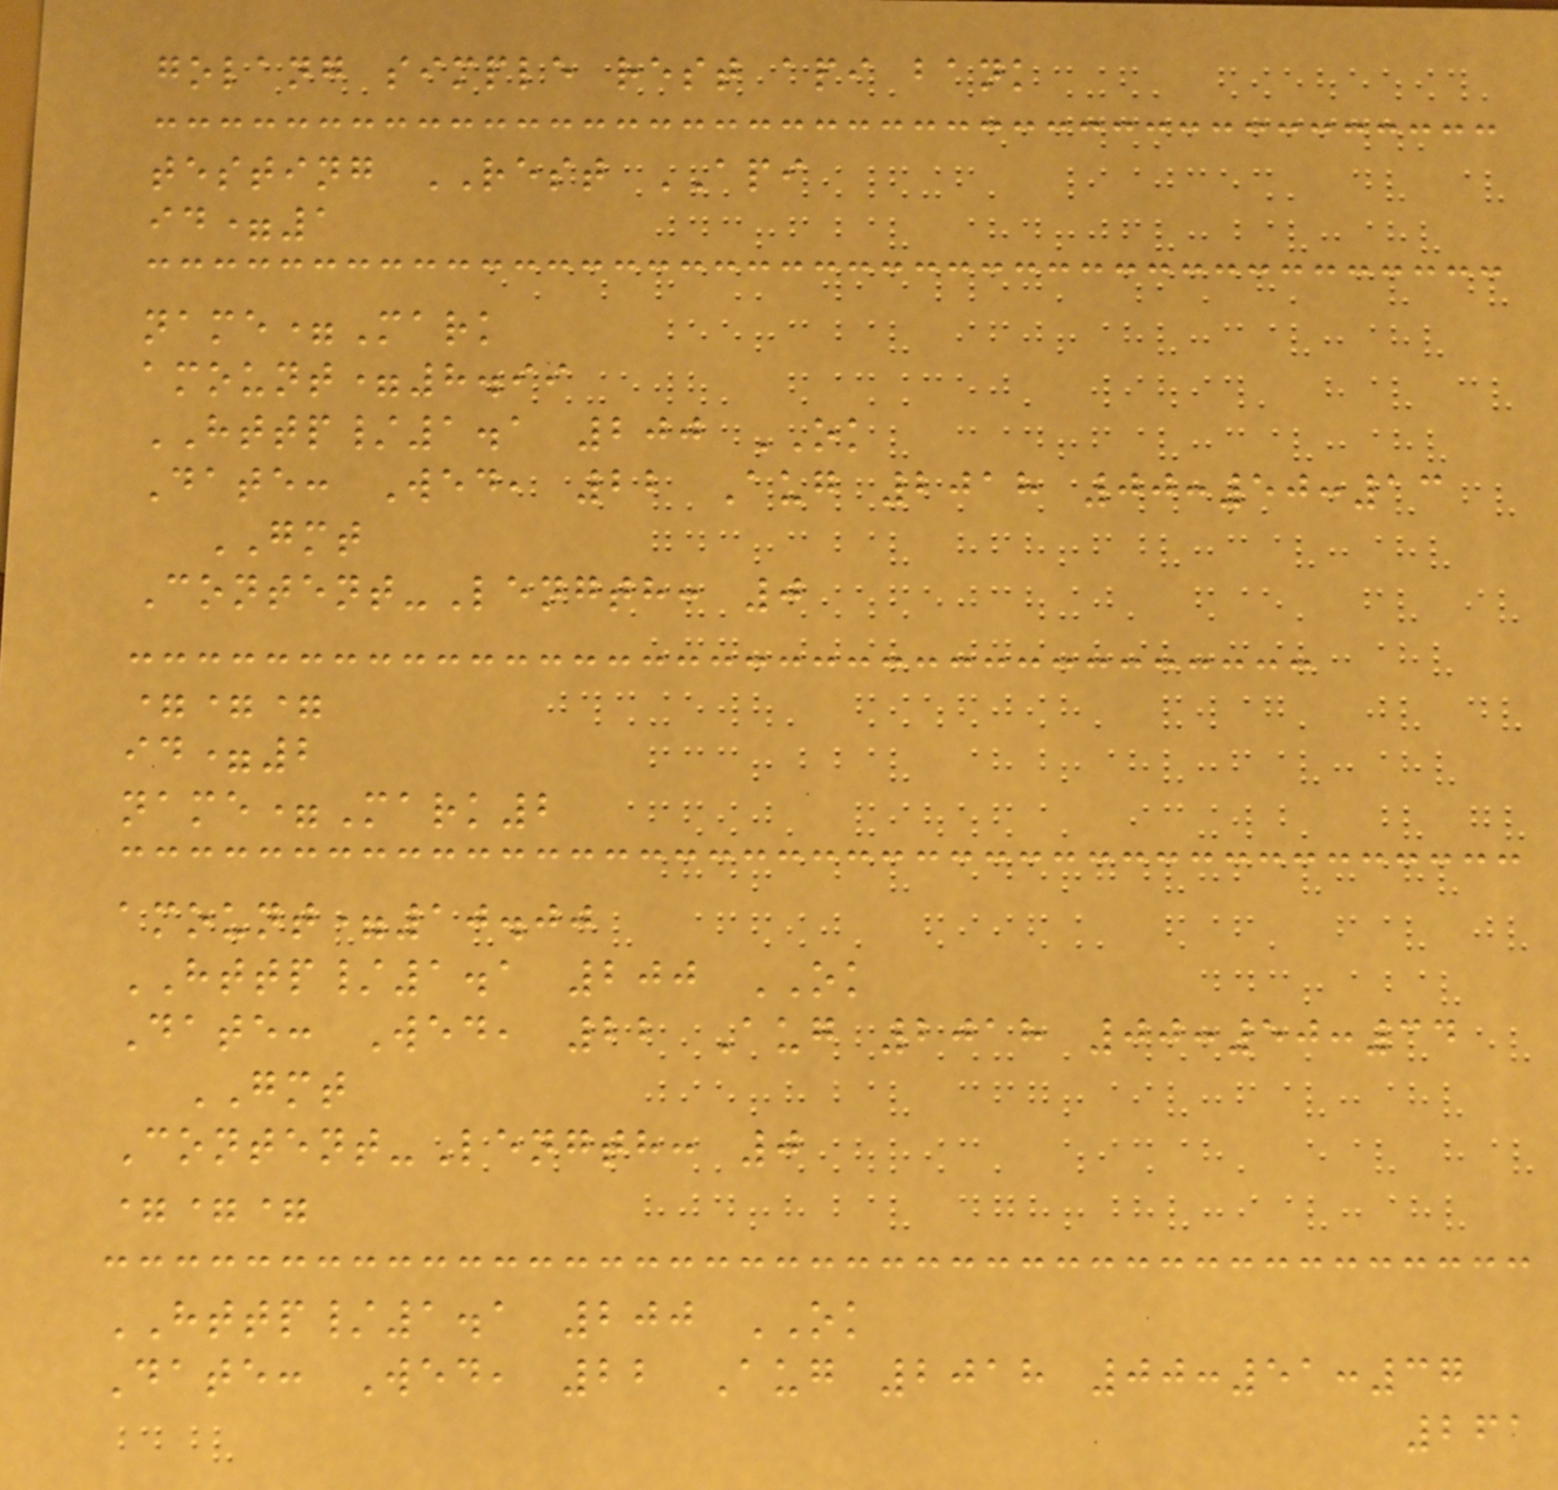golang simple rest api bank
testing REST API
id=1
name=Mark
amount=8.99
HTTP/1.1 200 OK
Date: Wed, 22 Aug 2018 00:50:13
GMT
Content-Length: 0
===
id=2
name=Mark2
amount=10.00
HTTP/1.1 200 OK
Date: Wed, 22 Aug 2018 00:50:34
GMT
Content-Length: 0
===
HTTP/1.1 200 OK
Date: Wed, 22 Aug 2018 00:51:37
261
